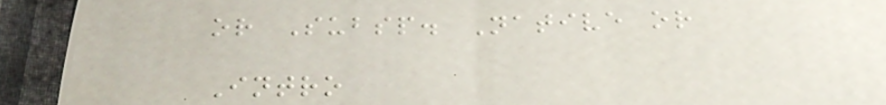or Subsp. Native or
Intro
